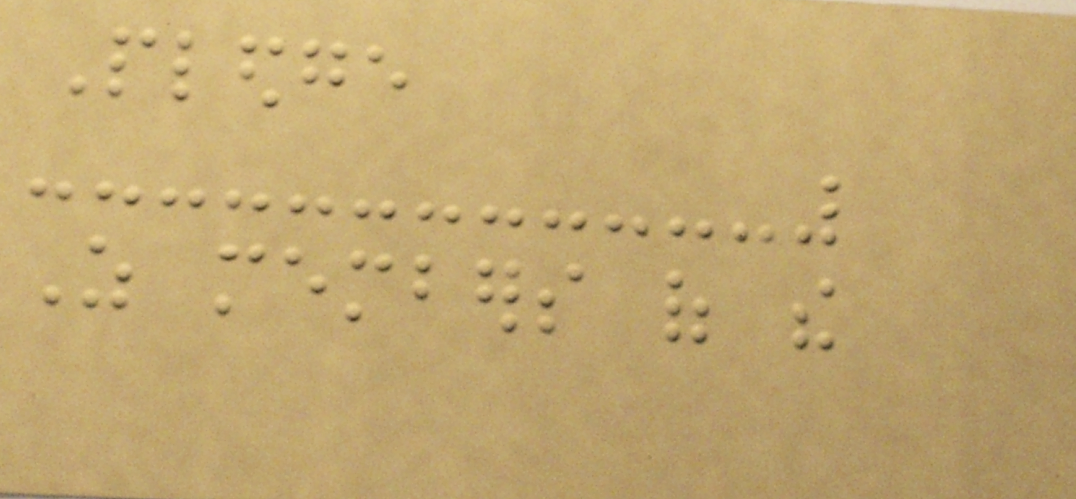Pledge
As members of the
